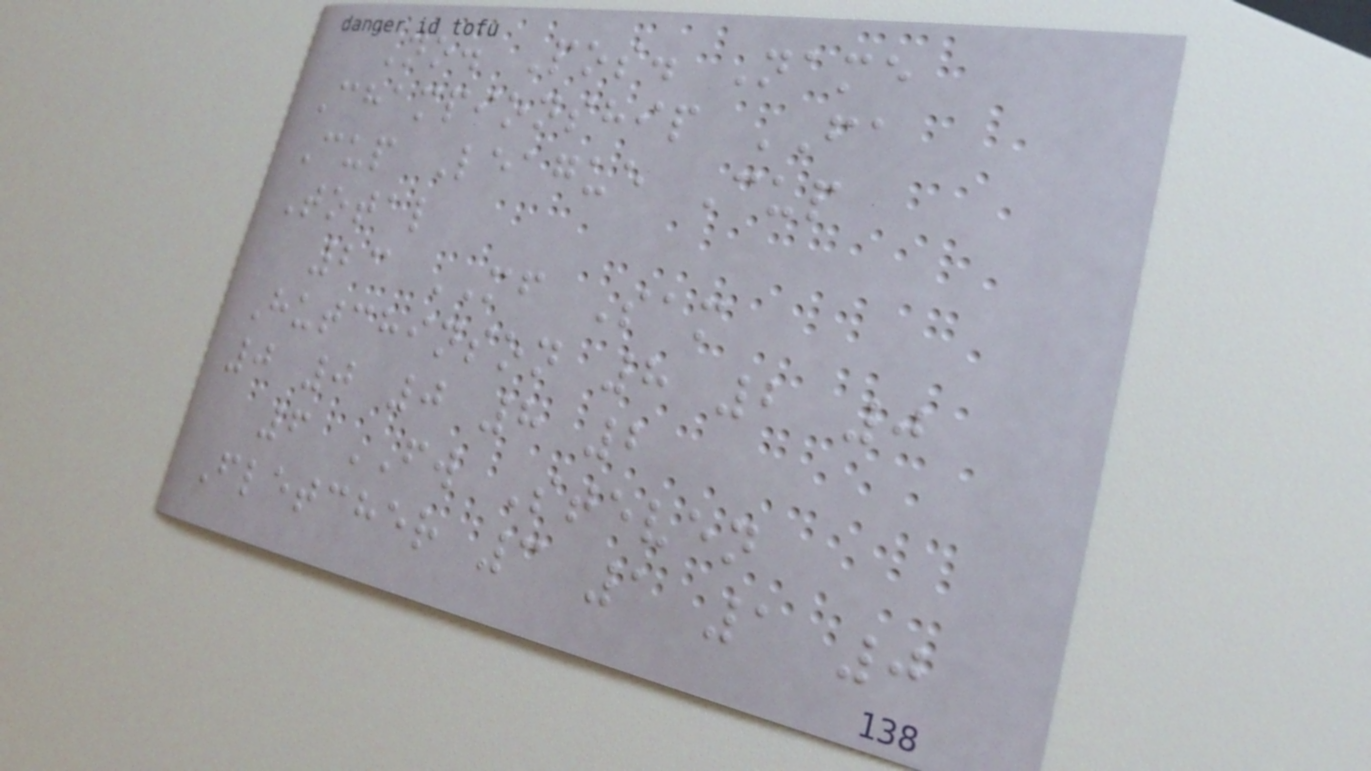No. Pos. Name
Championship FA
Cup League Cup
Total
23 MF Sam
Hutchinson 8 2 0
0 0 0 8 2
6 FW Steven
Fletcher 3 1 1 0
